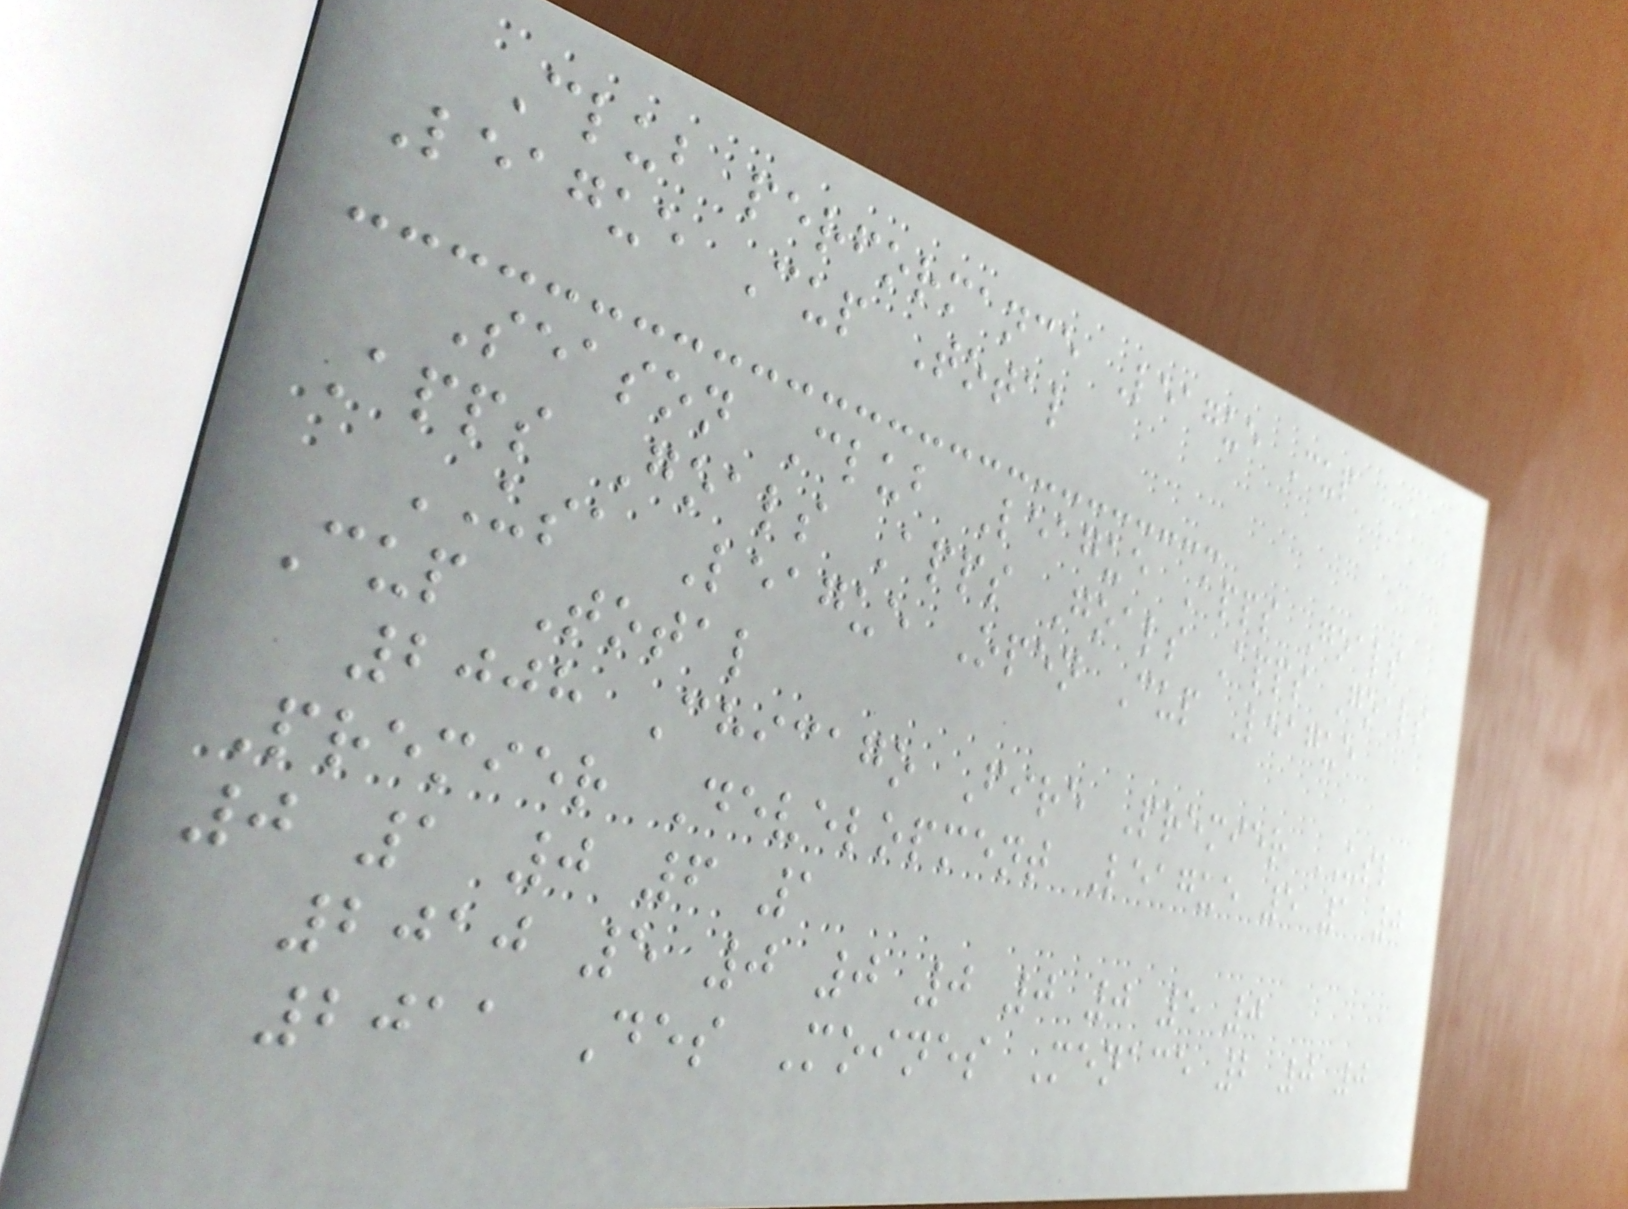Club performance League Cup
League Cup Total
Season Club League Apps Goals
Apps Goals Apps Goals Apps Goals
USA League Open Cup League
Cup Total
2008 Chicago Fire Premier USL
Premier Development League 5 1 0
0 1 0 6 1
2010 5 0 0 0 0 0 5 0
2011 Des Moines Menace 2 0 0
